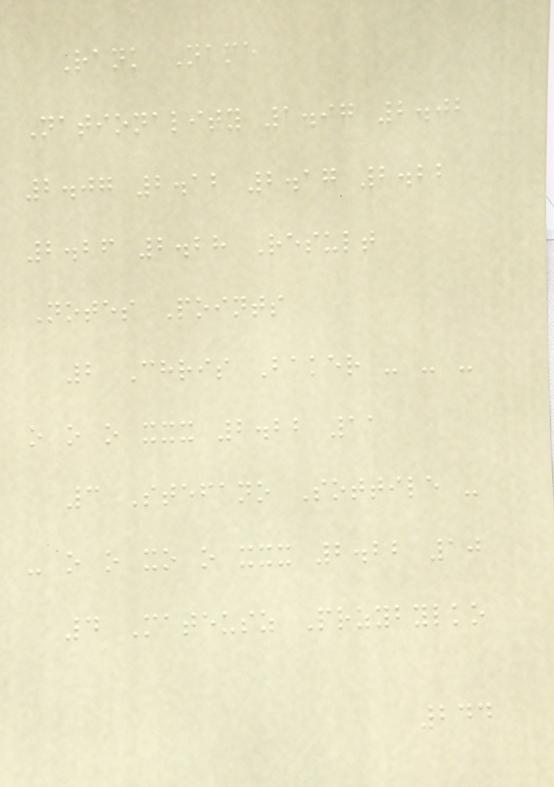Rank Name
Nationality 1.97 2.02
2.07 2.12 2.17 2.22
2.26 2.28 Result
Notes Points
2 Chris Baker - - -
o o o xxx 2.22 11
3 Stefano Sottile -
- o o xo o xxx 2.22 10
4 Mateusz Przybylko
244
